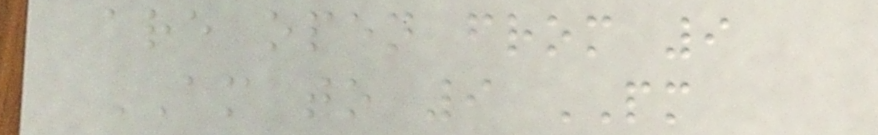are open from 9
AM to 9 PM
